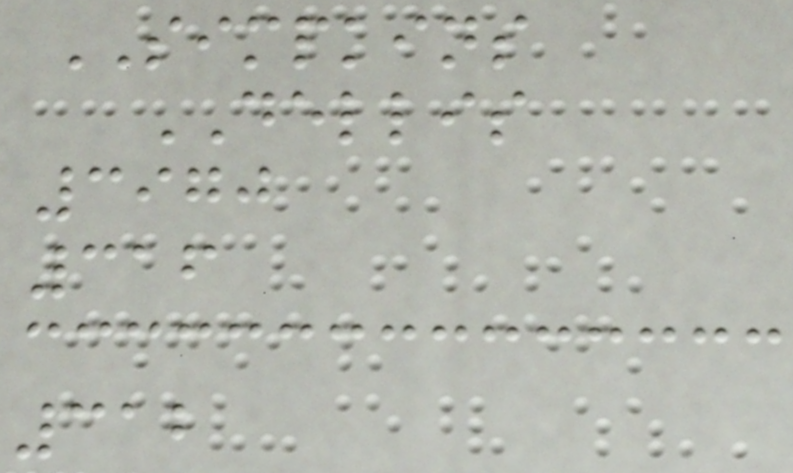SIMPKINS
DELLIS
3970
316
312
